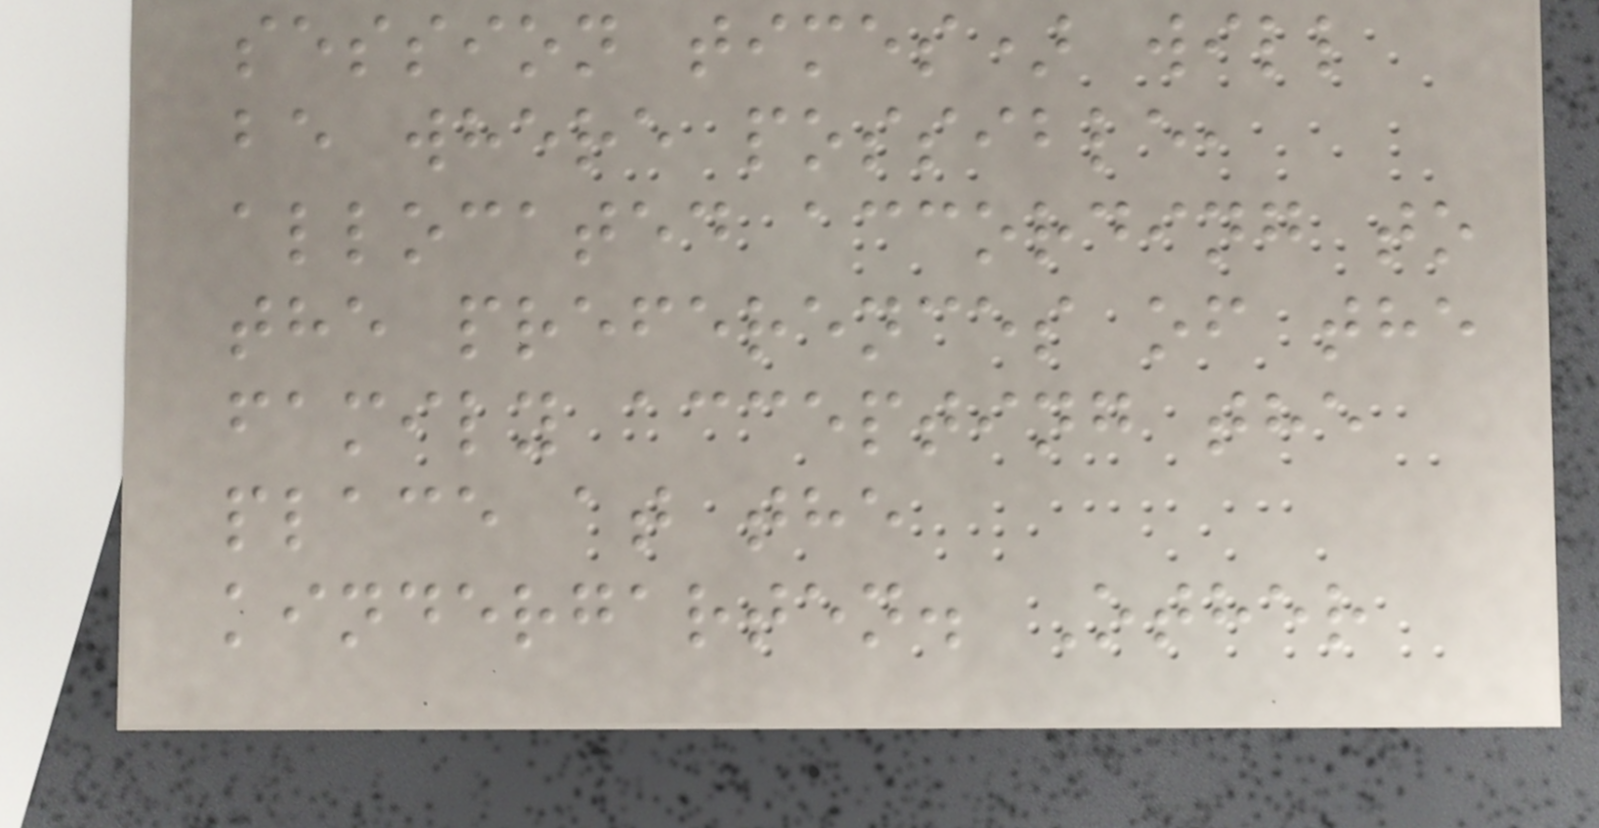session times) will
be where possible,
allocated according to
the preferences of the
family accepting the
place at the
kindergarten. Other
